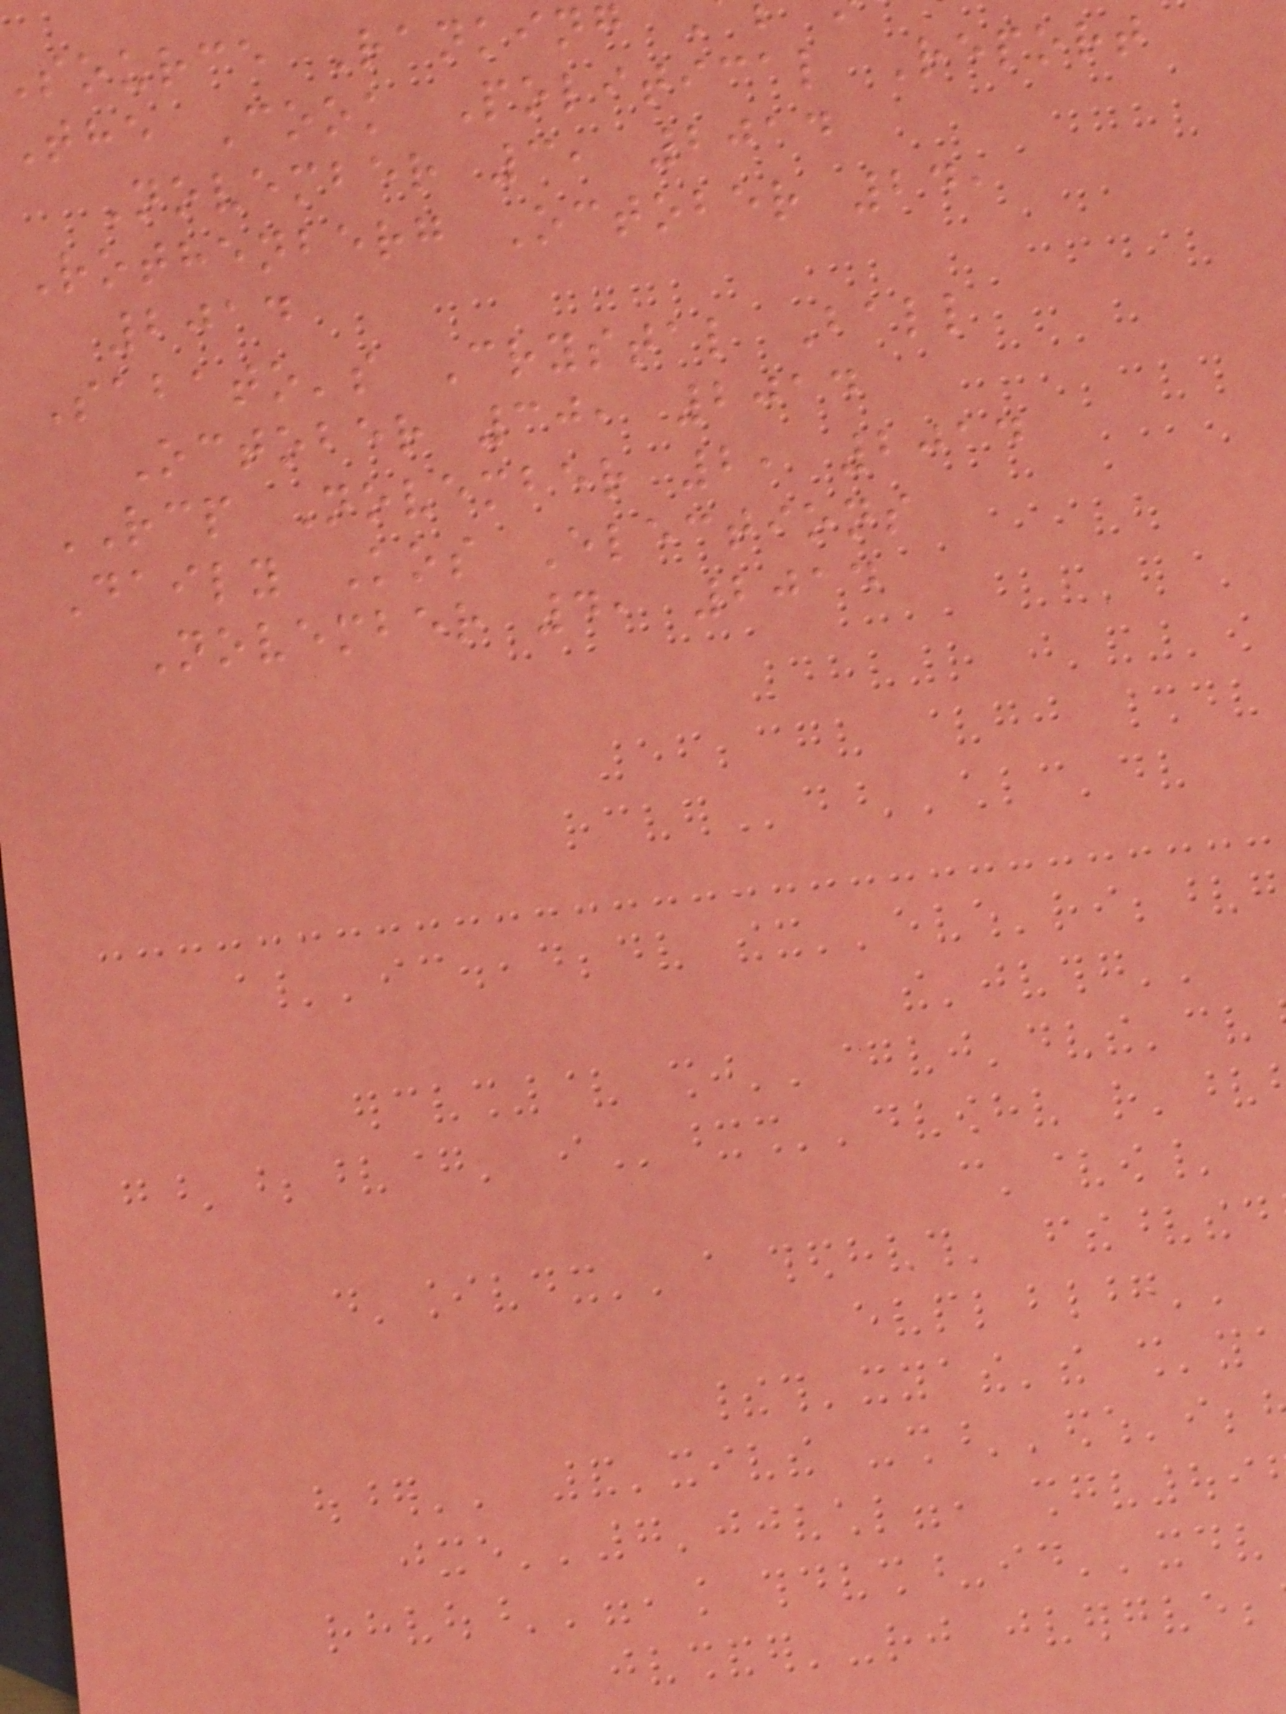source Ranking
The Cook Political Report
November 3, 2014
Rothenberg October 24,
2014
Sabato's Crystal Ball
October 30, 2014
RCP November 2, 2014
Daily Kos Elections
November 4, 2014
